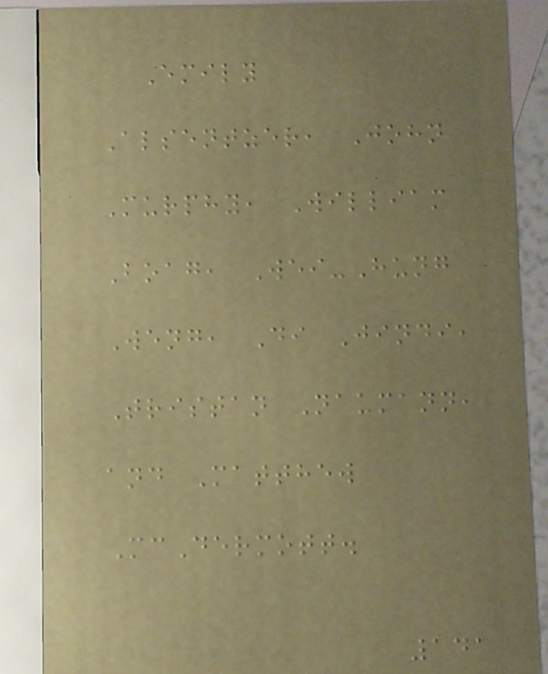Emily
Alsentzer, John
Murphy, William
Boag, Wei-Hung
Weng, Di Jindi,
Tristan Naumann,
and Matthew
McDermott.
141
